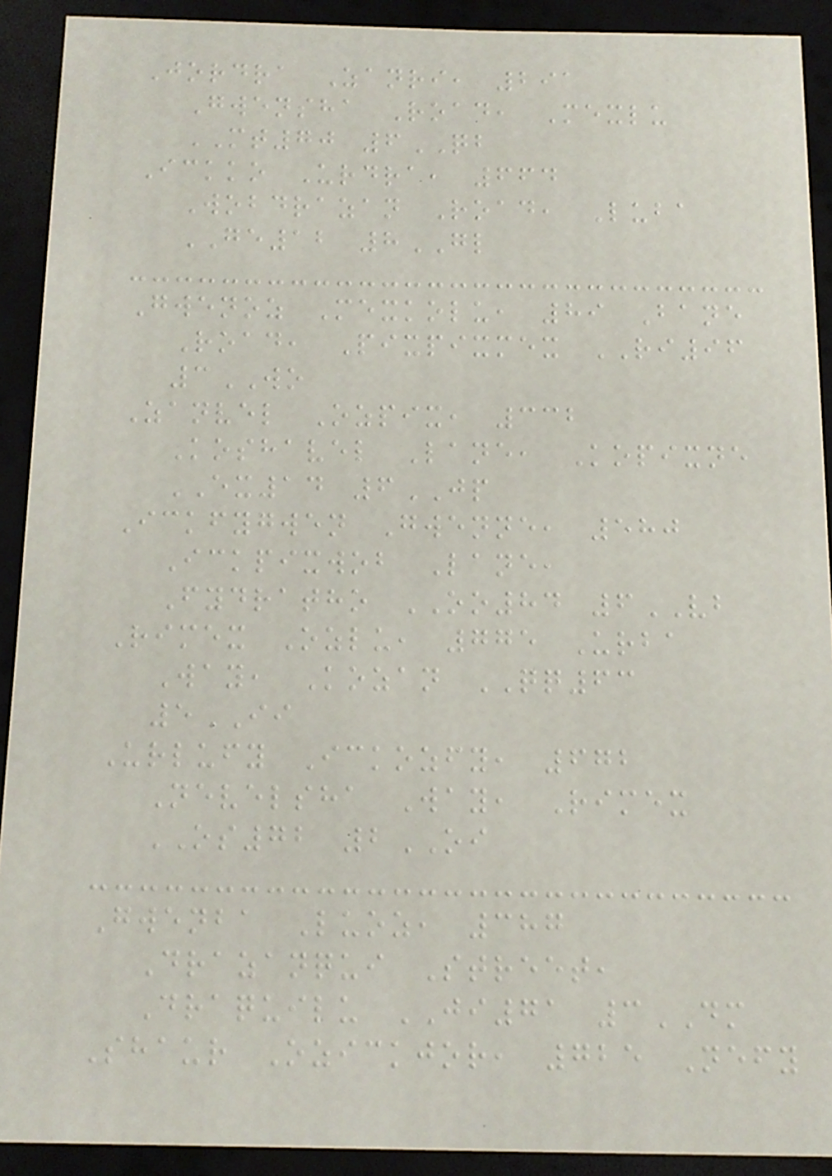Jordra Zanri, 291
Gwensha Road, Mexlu
MT70 6QB
Ickko Urdra, 664
Wobdrazan Road, Luba
GE12 8GL
Gwenoz Mexkolu, 89 Bane
Road, Pixpixmex RI96
3WO
Zanvel Ozpix, 332
Koshavel Lane, Kopixne
EX14 6JP
Ickfygwen Gwenne, 580
Ickpixwob Lane,
Fydratho OO84 6VB
Rimex Ozlu, 775 Urba
Way, Kozan QQ63
5II
Urlufy Ickozfy, 672
Nevelsha Way, Rimex
OS72 2OI
Gwenba Luoz, 387
Drazanqui Street,
Draquilu JI71 3DM
Shaur Ozickjor, 725 Nefy
